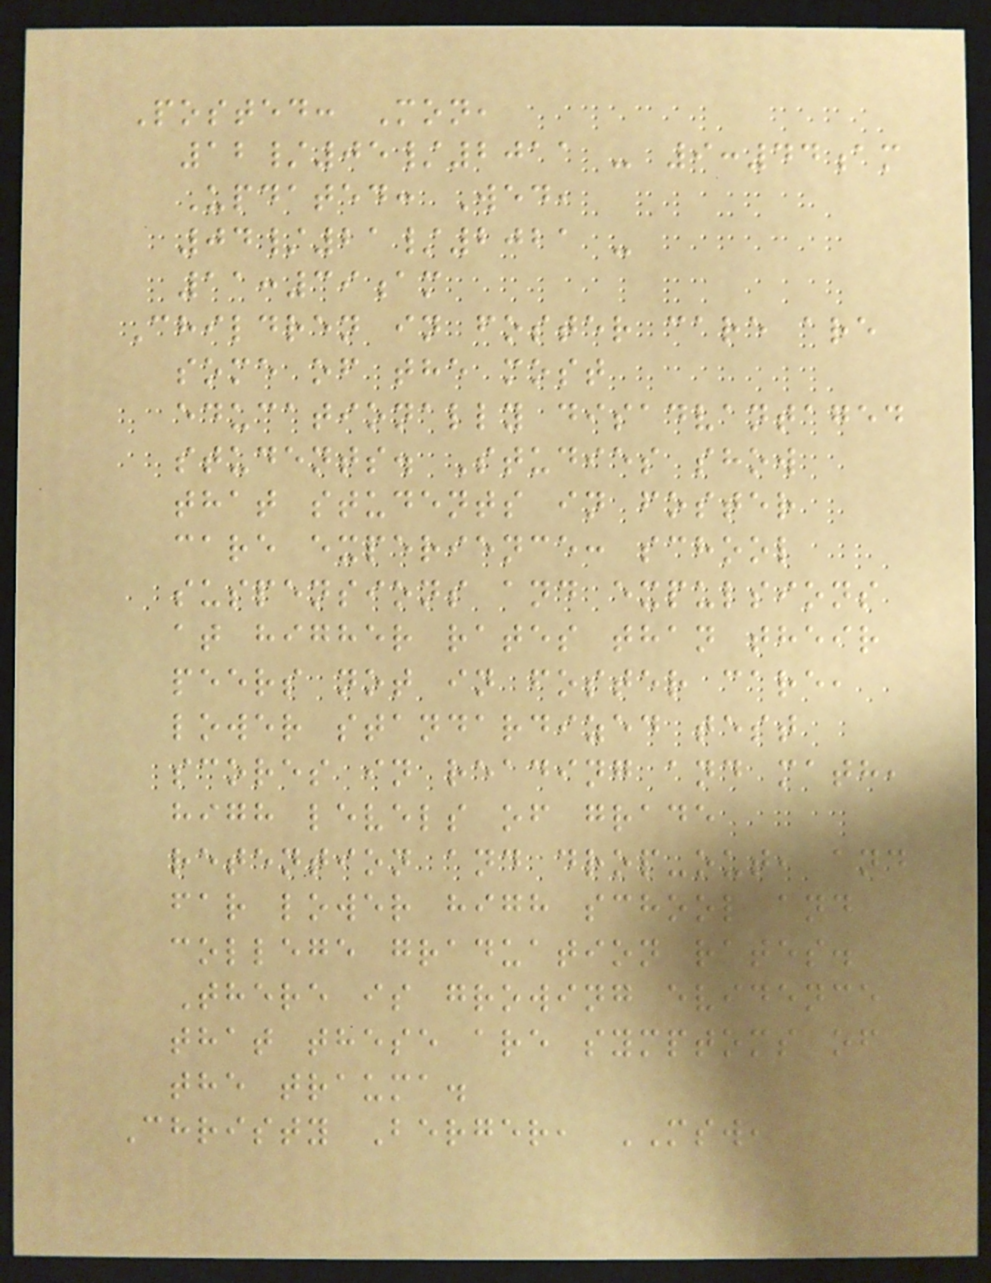Posted: Mon,
12/05/2011 - 9:44am
Updated: Wed,
04/21/2021 -
11:39am
Children in foster care are
some of the most
educationally disadvantaged
students. Studies show
that students in foster
care experience: school
suspensions and expulsions
at higher rates than their
peers not in foster care,
lower standardized test
scores in reading and math,
high levels of grade
retention and drop-out, and
far lower high school and
college graduation rates.
There is growing evidence
that these are symptoms of
the trauma.
Christy Berger, MSW,
